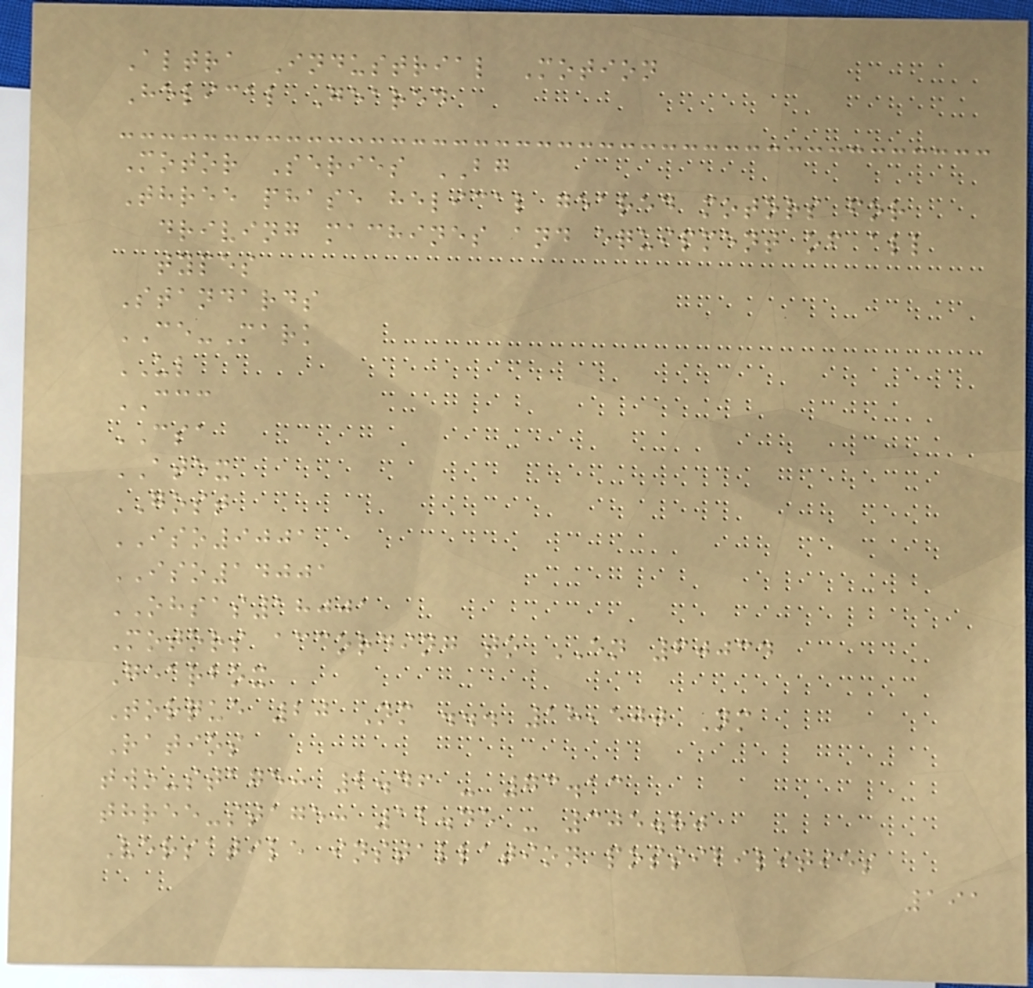Altra Industrial Motion
Helical Geared
Motor Series BG
Three phase helical geared motors for
driving machines and equipment of all
types
Standards
CE-Mark
UL
CCC
CSA
ATEX
GOST
ISO9001
ISO14001
OHSAS18001
Motors according to EN 60034
Gearbox
Torque 20 Nm ... 18,500 Nm
Ratios
two-stage: 2.46 - 73.13
three-stage: 12.45 - 305.80
Versatile installation possibilities
191
